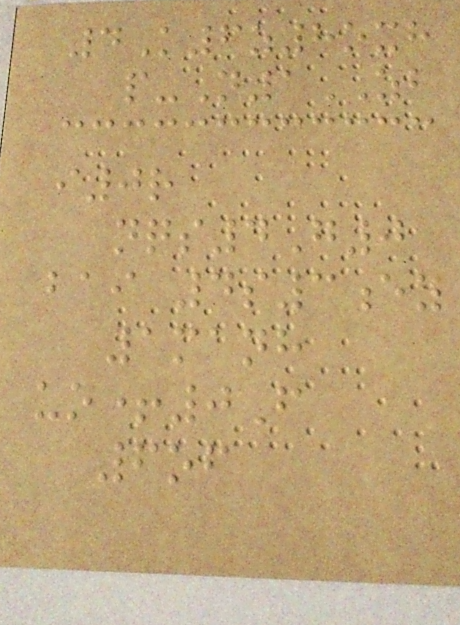4K6z8oxh
p-N1ZB
i0r
nqs4G0
bai 4s3ey
1manh
uo+0F
6of
